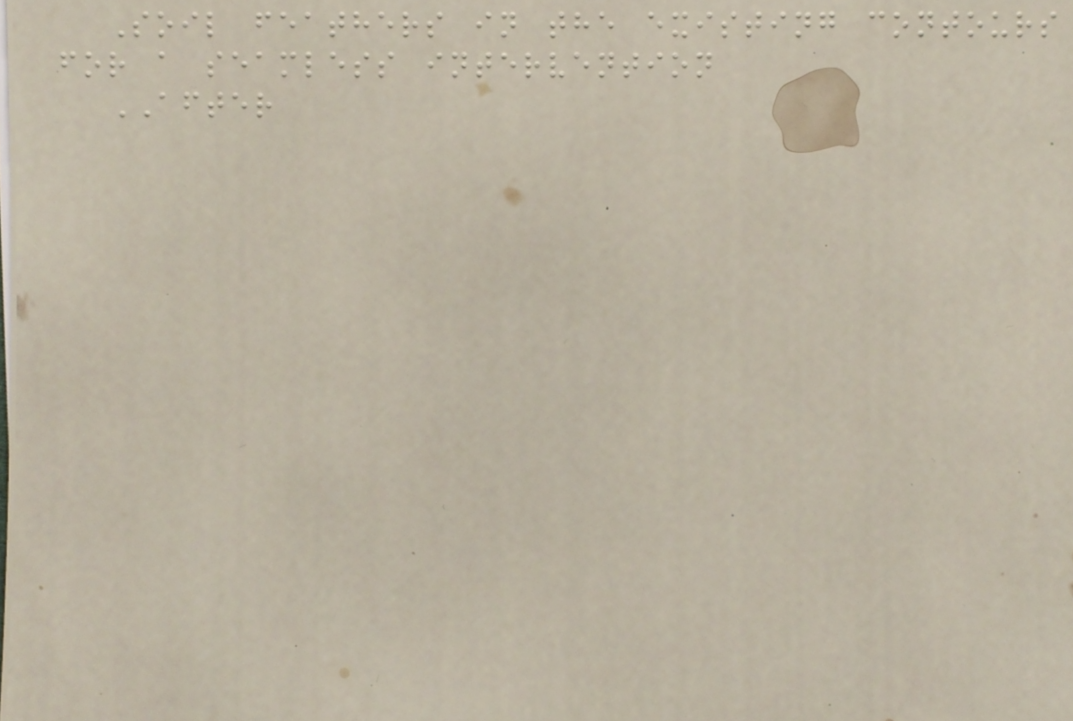Soil feathers in the existing contours
for a seamless intervention
AFTER
